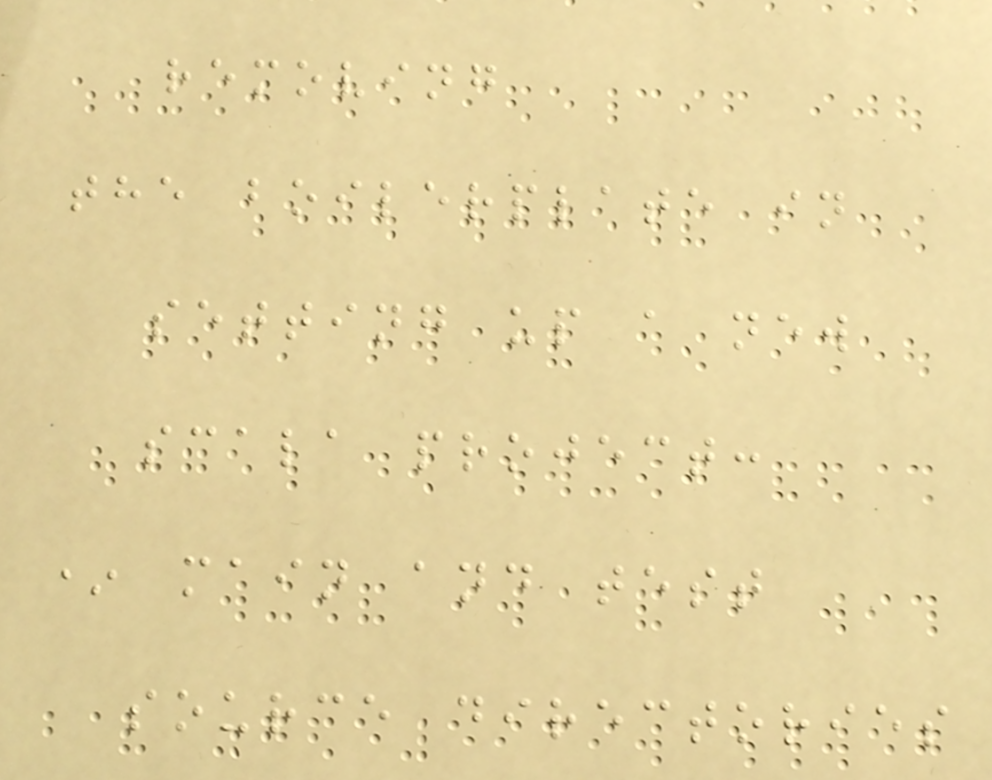removing
the boilerplate in
setting up a new
scala project:
* main and test
source directories
